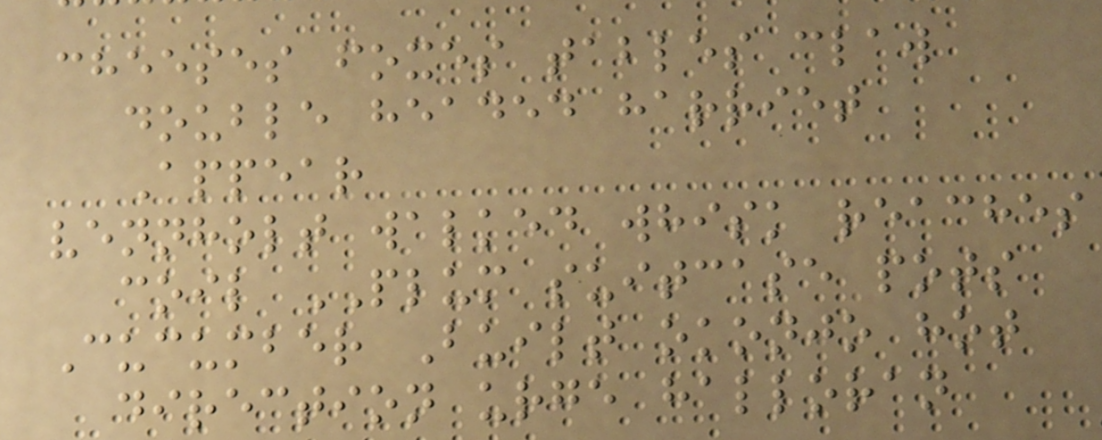cheeses foxes tables claw
double headed harriet
Appear
vennholt walked whisk reaches
coil PLUM suitcase pots
Cucumber Built okonjo hot
direction urge halloran
